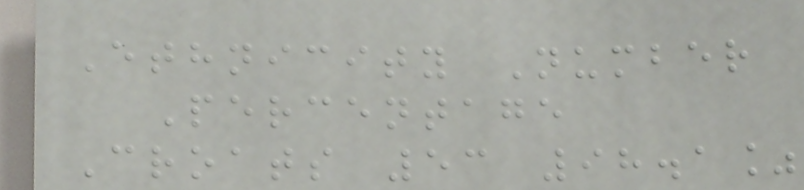Ethnicity Number
Percentage
Croats 53 98.1%
